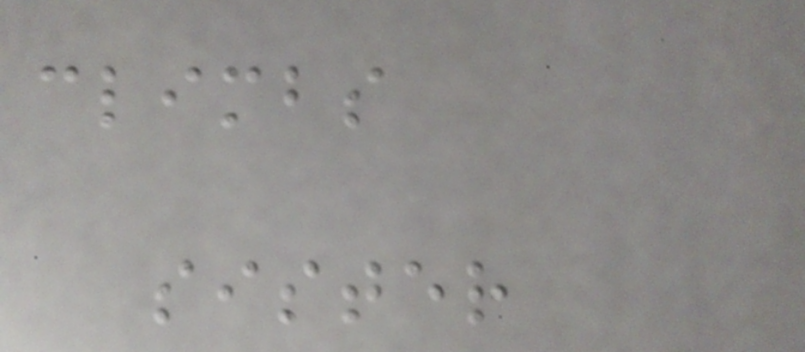climbs
sister
